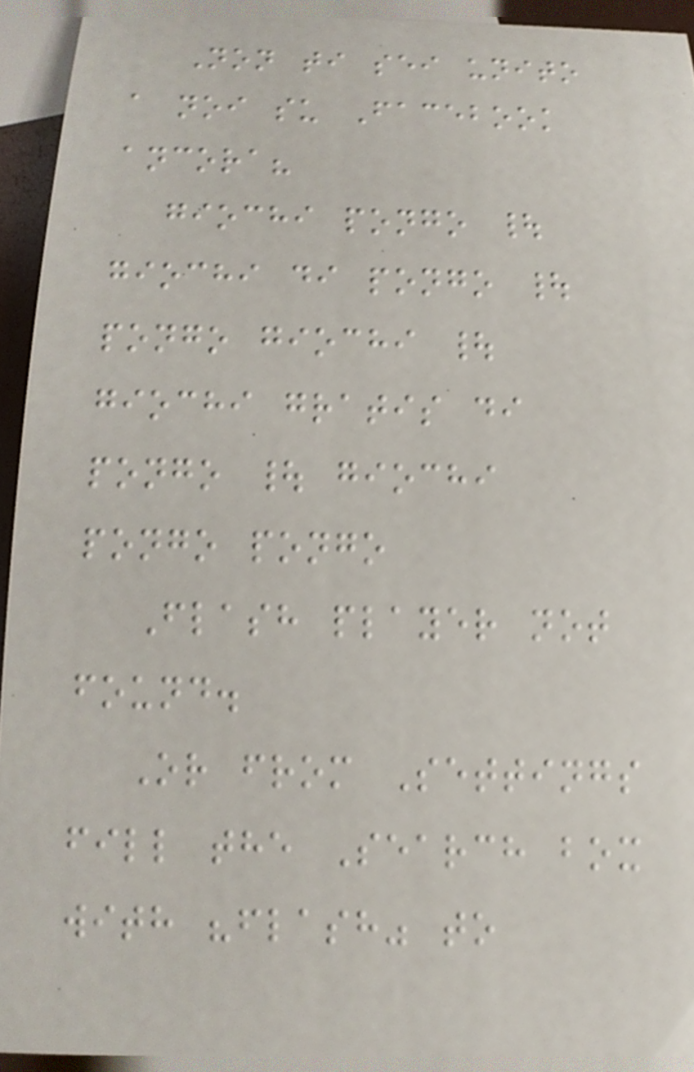Non ti sei unito
a noi su Facebook
ancora?
giochi pongo |
giochi di pongo |
pongo giochi |
giochi gratis di
pongo | giochi
pongo pongo
Flash player not
found.
Or from Settings
fill the Search box
with "flash" to
